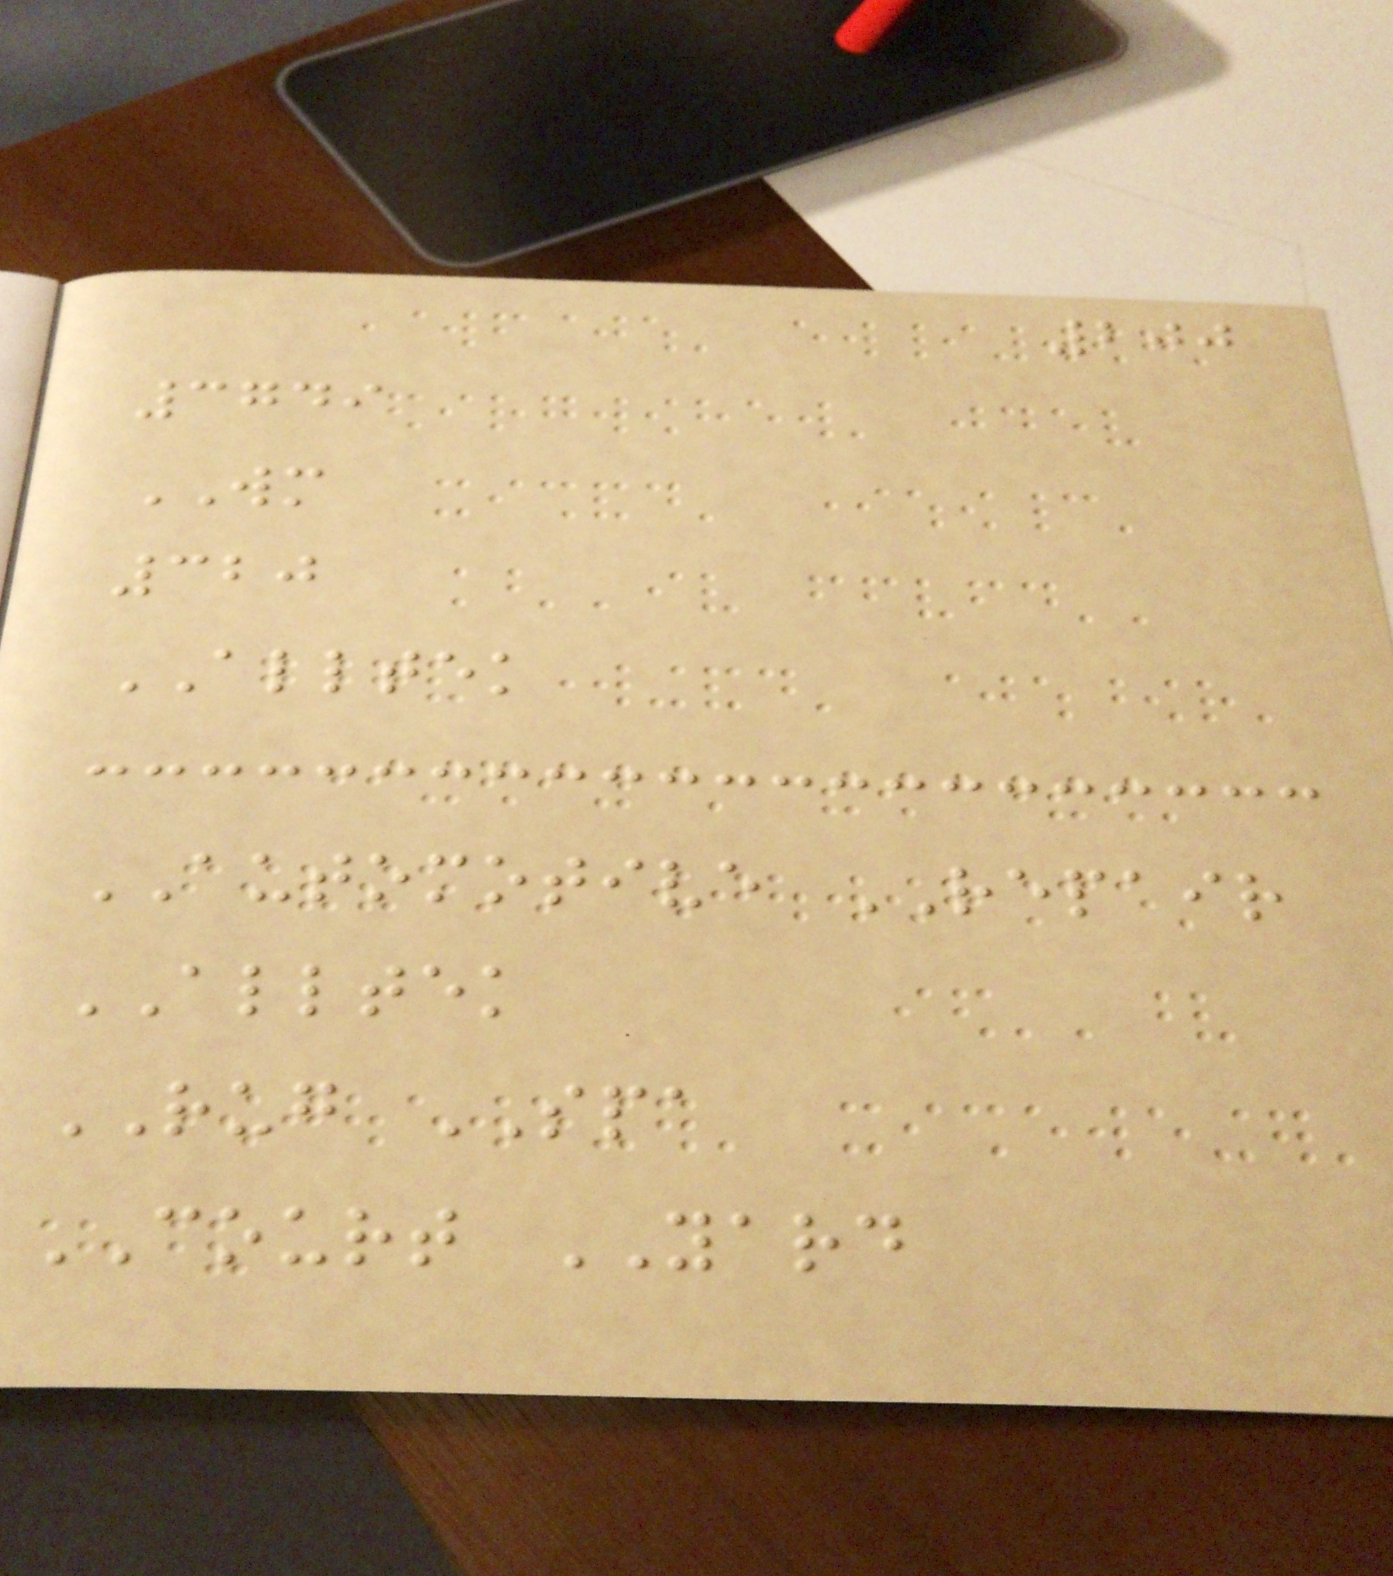200
3749
WM
320
ALLTEK
AUTOMOTIVE REPAIR
ALLTEK
RUG SPA
COURT YARD
